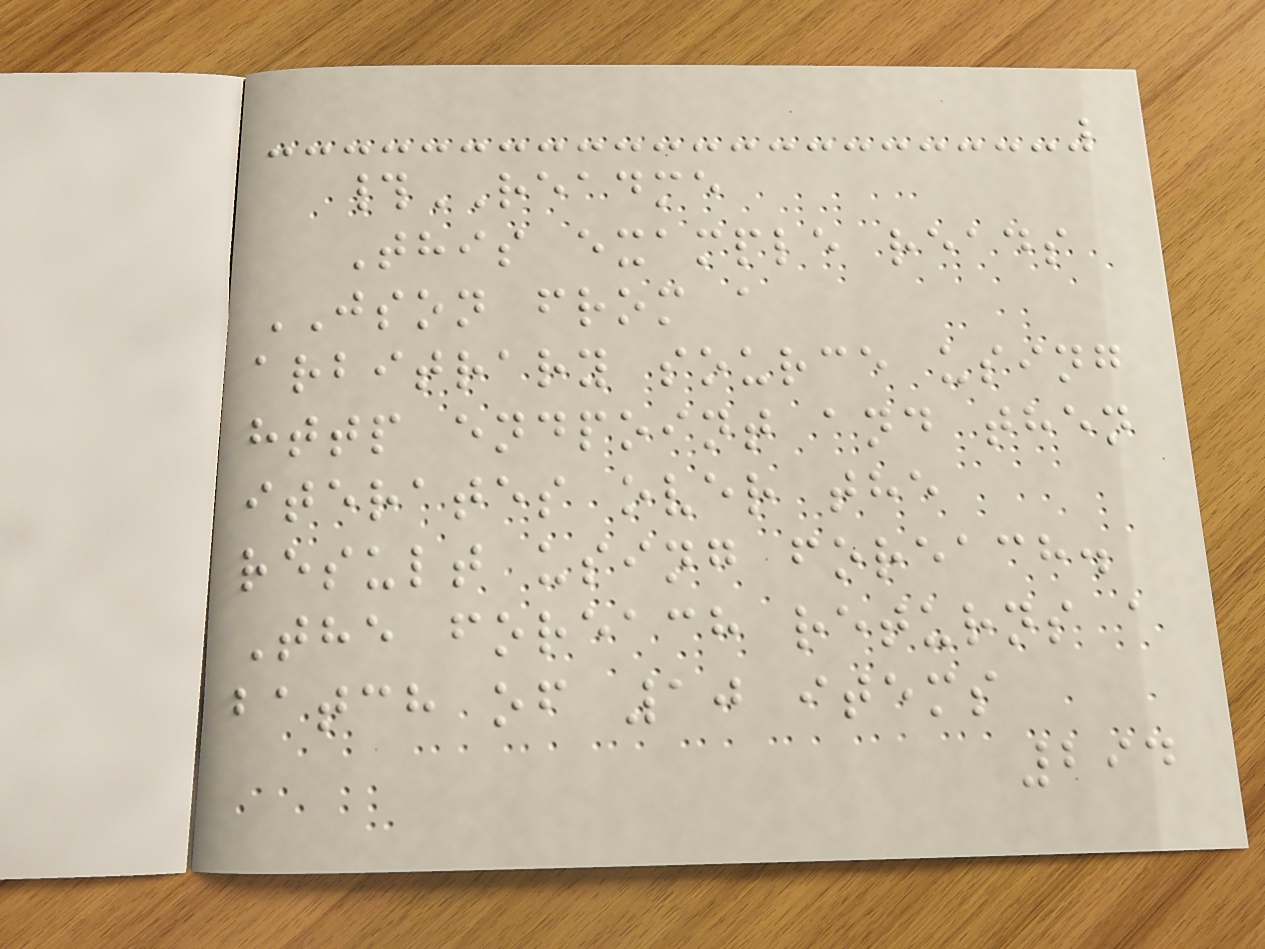#README
This example reads
JSON from a
arbitrary source using
http endpoint and then
iterates over the
result using foreach.
The foreach returns a
batch of 10 items
294
